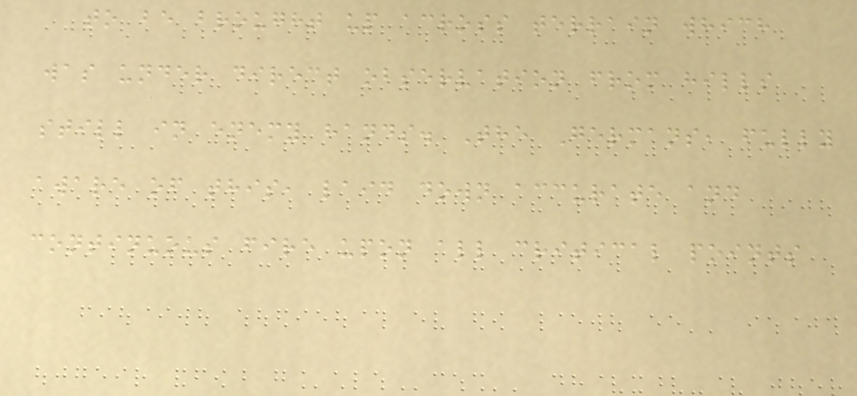to be brought up across terrain which
was under direct observation from hills
still in enemy hands. The Germans, fully
aware of this, laid down accurate and
continuous fire upon all critical points
